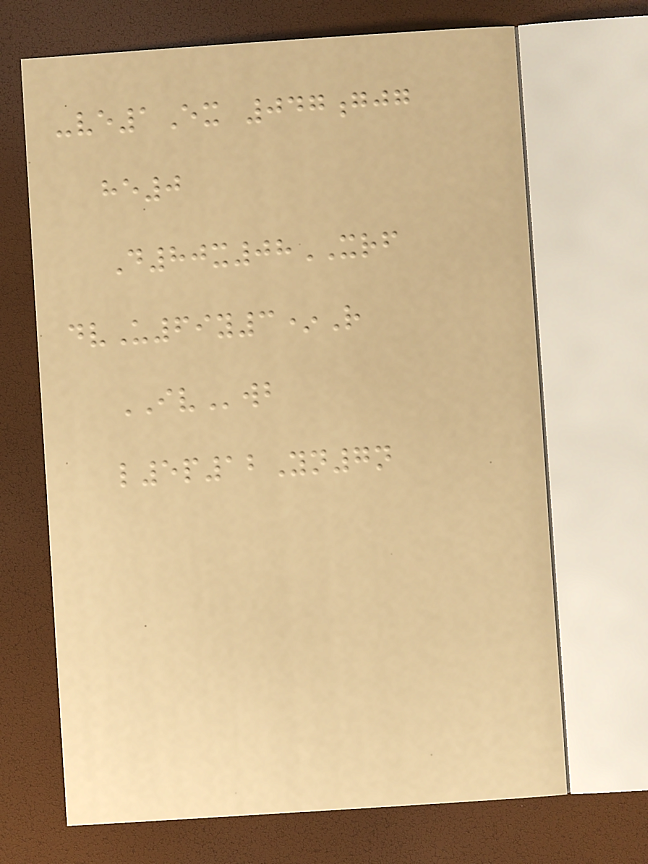-ve1Ex 047gjg
he0
D80x08XRF
dvU69y3*R
IVwb
l5p12Yn7n
